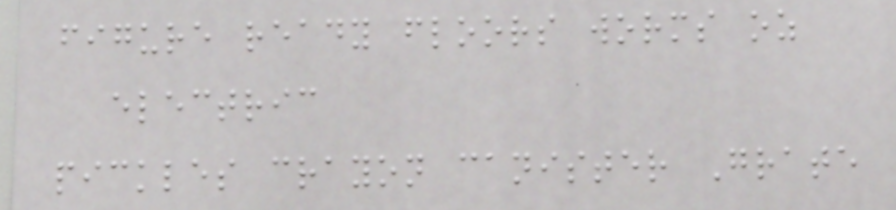figure ready floors worms oz
electric
pickles crayon canister Grate
